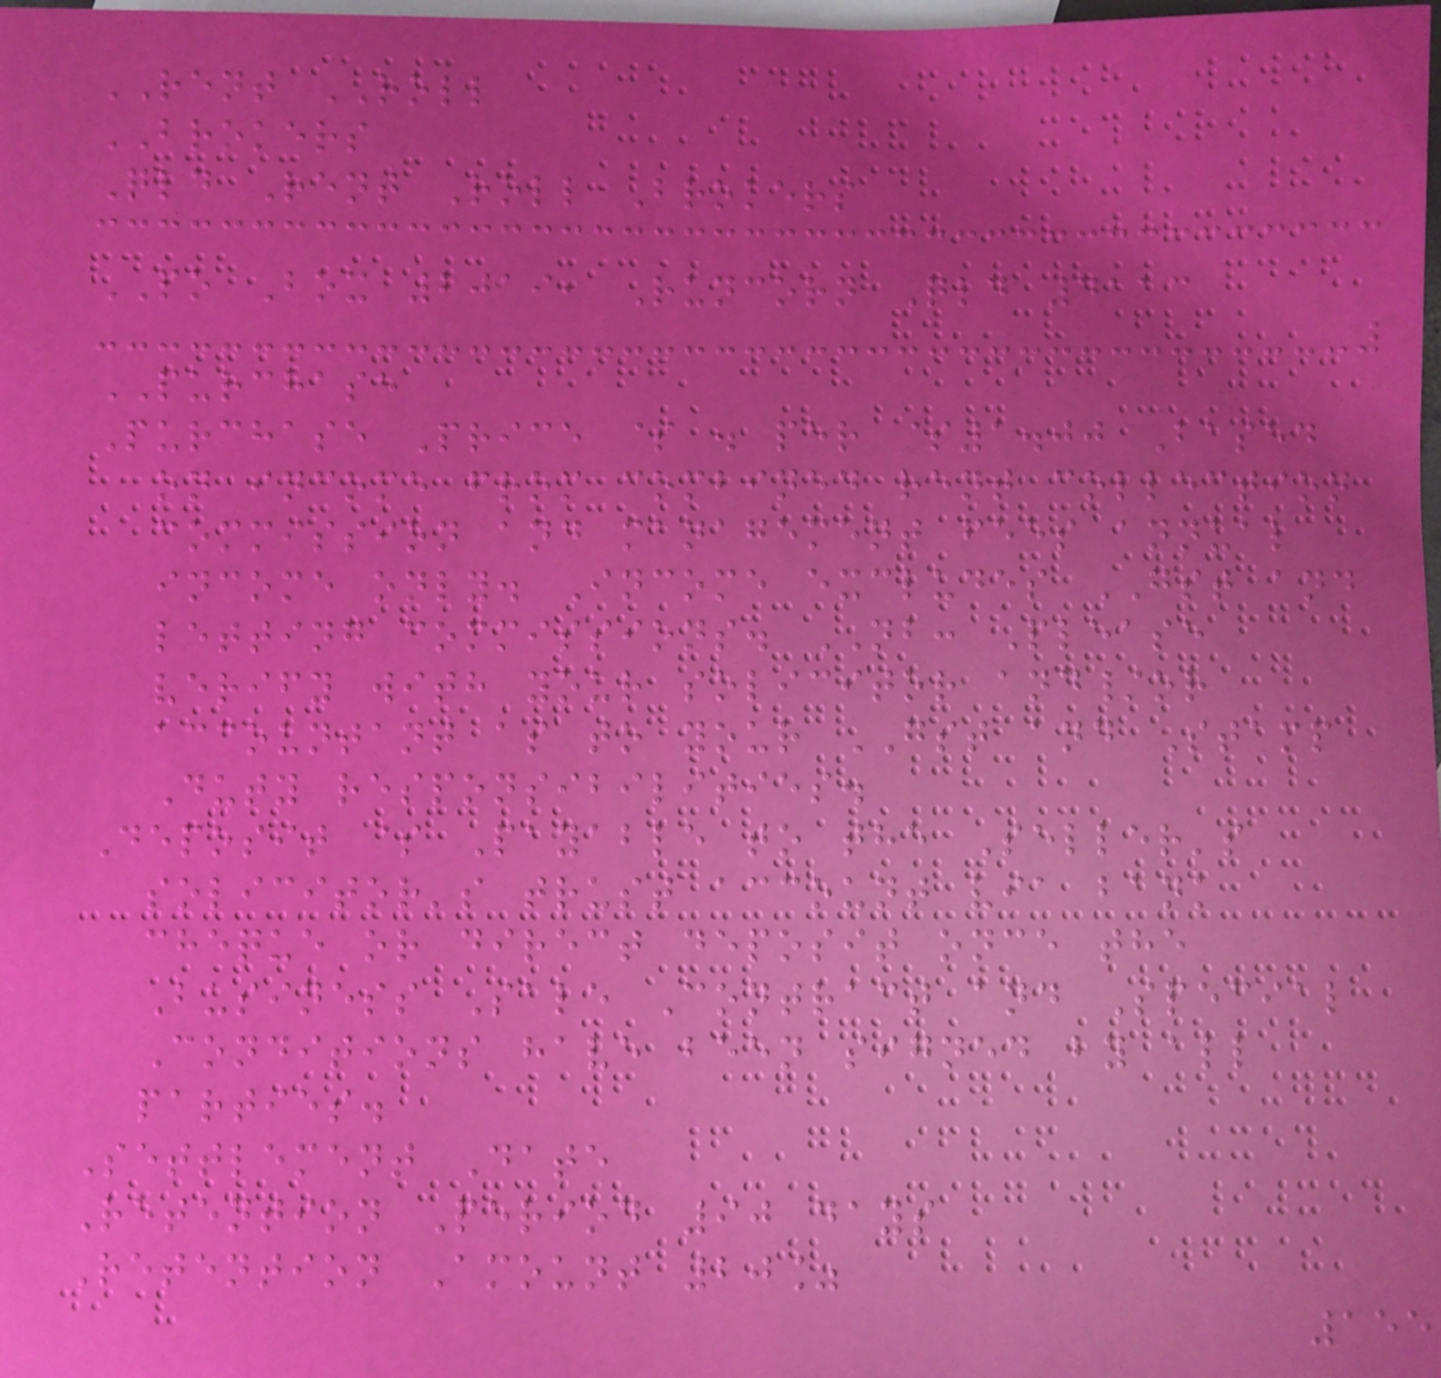RENT ROLL
BROKERS
Qld Rent Roll Brokers
PO Box 2019, Runcorn Qld 4113
PURCHASE
Purchase Price $ . per $1.00 Based
on income from combined rent collection
commission and management fees annual
income only. Income excludes GST and
letting commissions. NB: Please
verify with your solicitor and/or
accountant as to your GST and Stamp
Duty responsibilities.
Deposit $ Payable to the Seller's
solicitor's trust account via bank
cheque or direct deposit once the
Business Sale Contract and Special
Conditions have been signed by all
parties.
Settlement Date
Retention Period 90 days
Retention Amount 20%
155
